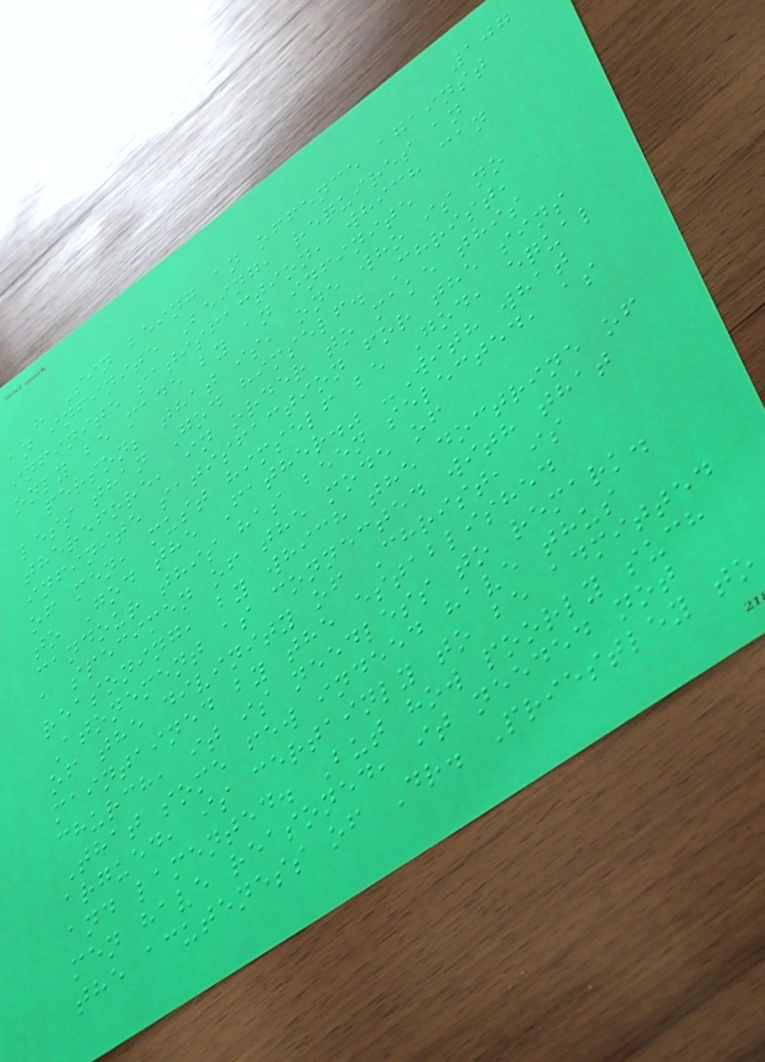107
" Sin being an offence against
an infinite Being, requires an
infinite satisfaction, which can
only be made by an infinite
person; that is, one who is no
less than God himself. Christ,
therefore, in order to make this
infinite satisfaction for the sins
of men, must himself be God, equal
to God the Father." -With what
candour this has been selected, as
a specimen of the mode of
reasoning, by which the doctrine of
Atonement as connected with that
of the divinity of Christ, is
maintained by the established
church, it is needless to remark.
That some few indeed have thus
argued, is certainly to be admitted
and lamented. But how poorly such
men have reasoned, it needed not
the acuteness of Dr. Priestley to
